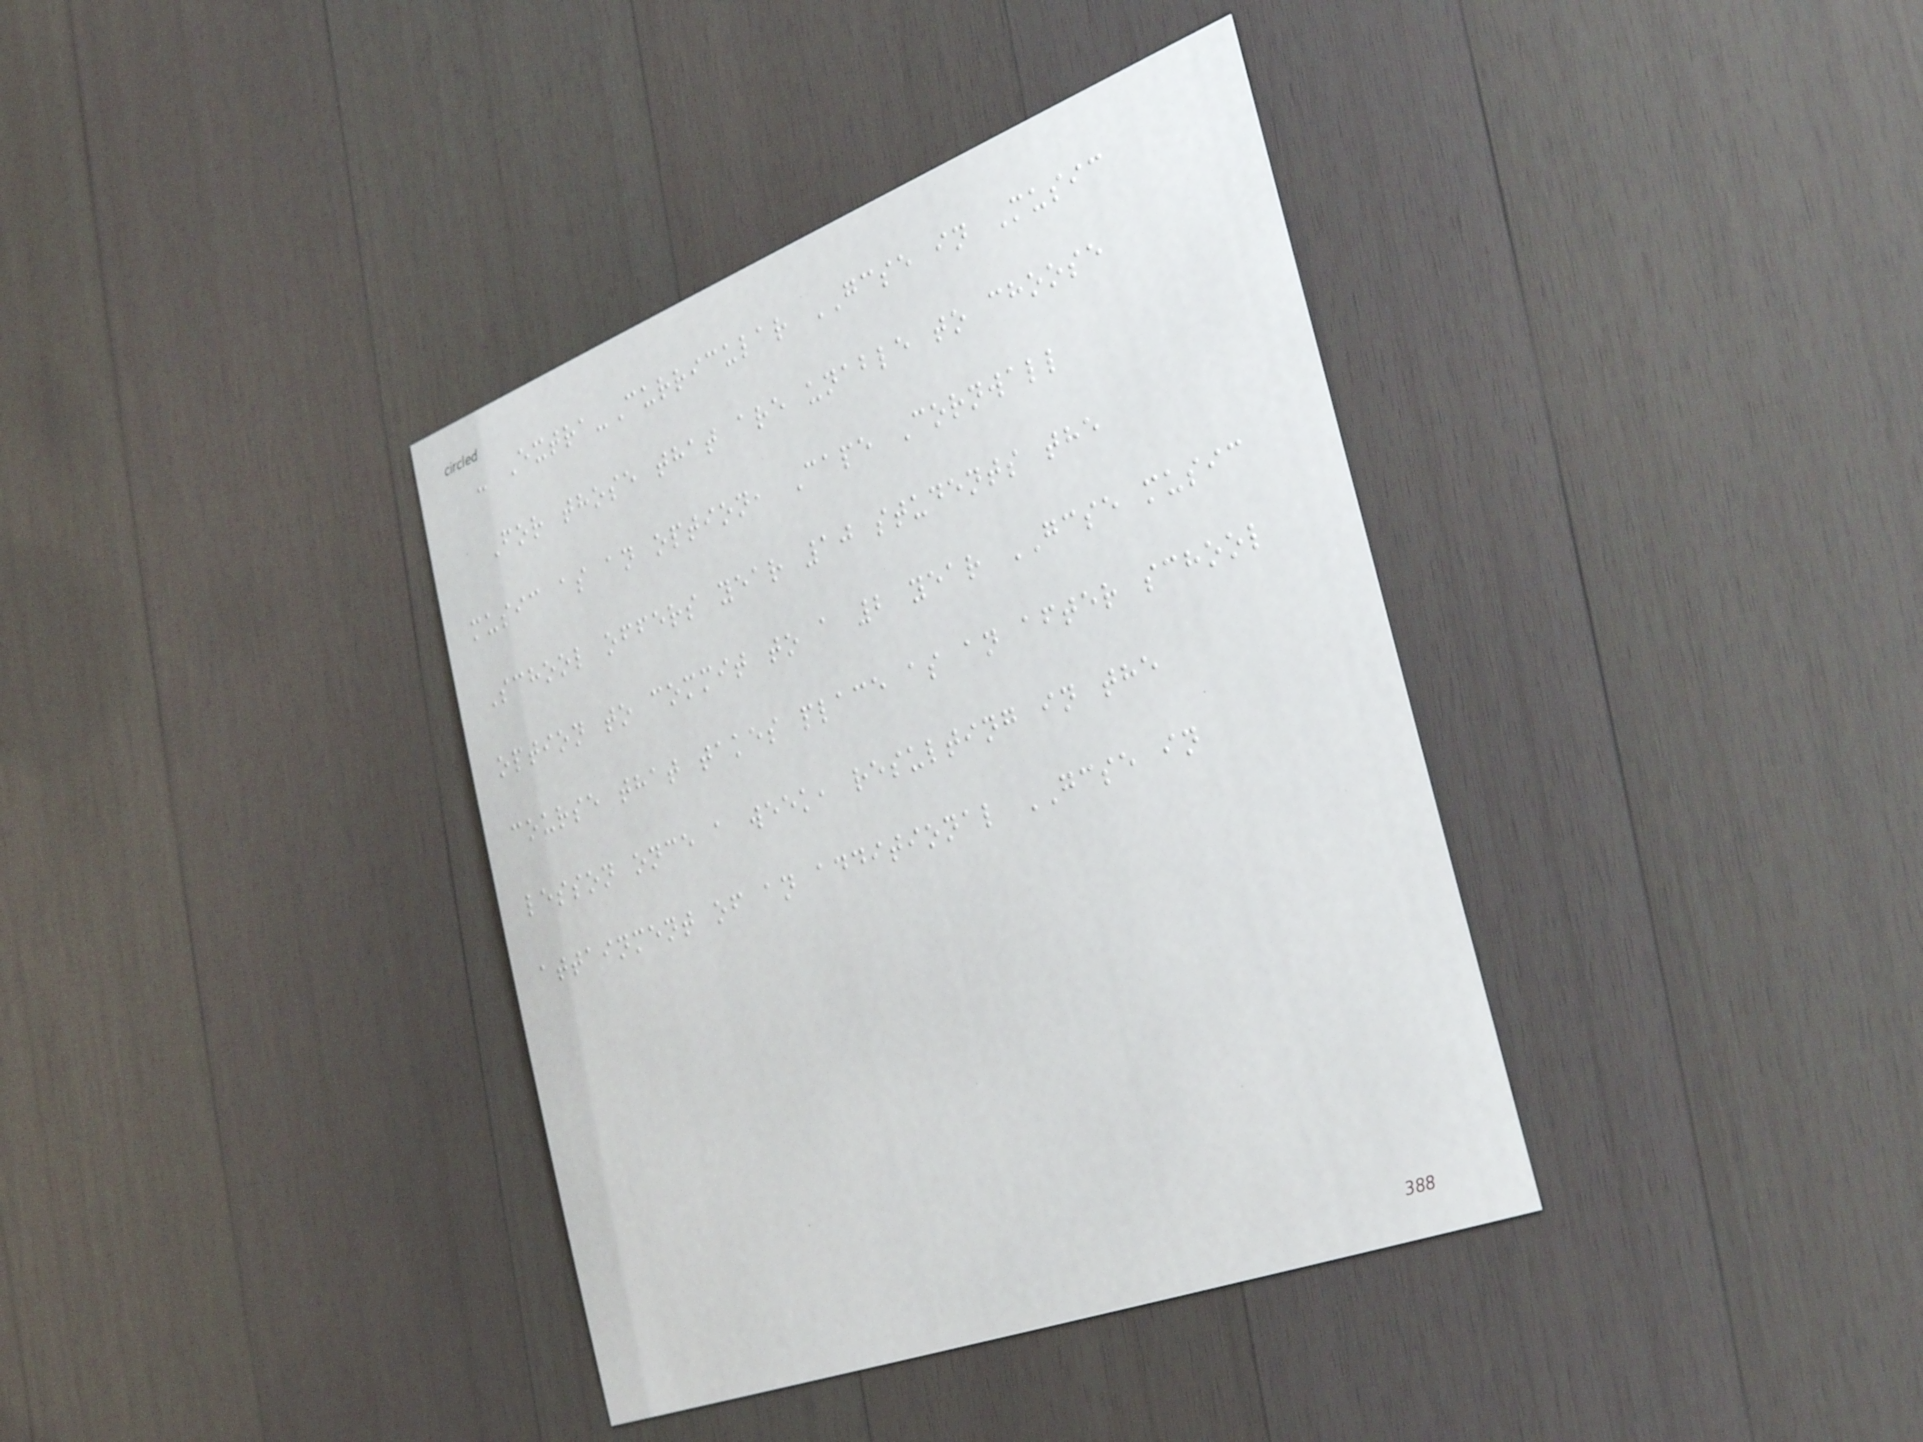- Extra-Curricular GCSE in Music
For those that are unable to choose
music as an option, Cape Cornwall
School offers year 10 students the
option to commit to a 2 year GCSE music
course that takes place as an after school
lesson once a week, resulting in the
attainment of an additional GCSE in
